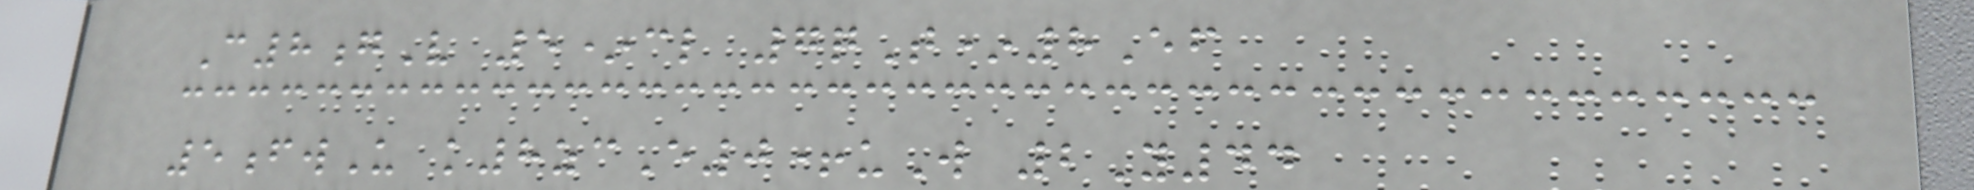C8gV 5*cl 7qT*8Ef
5fwU k8zcE0+uW 2Y44
